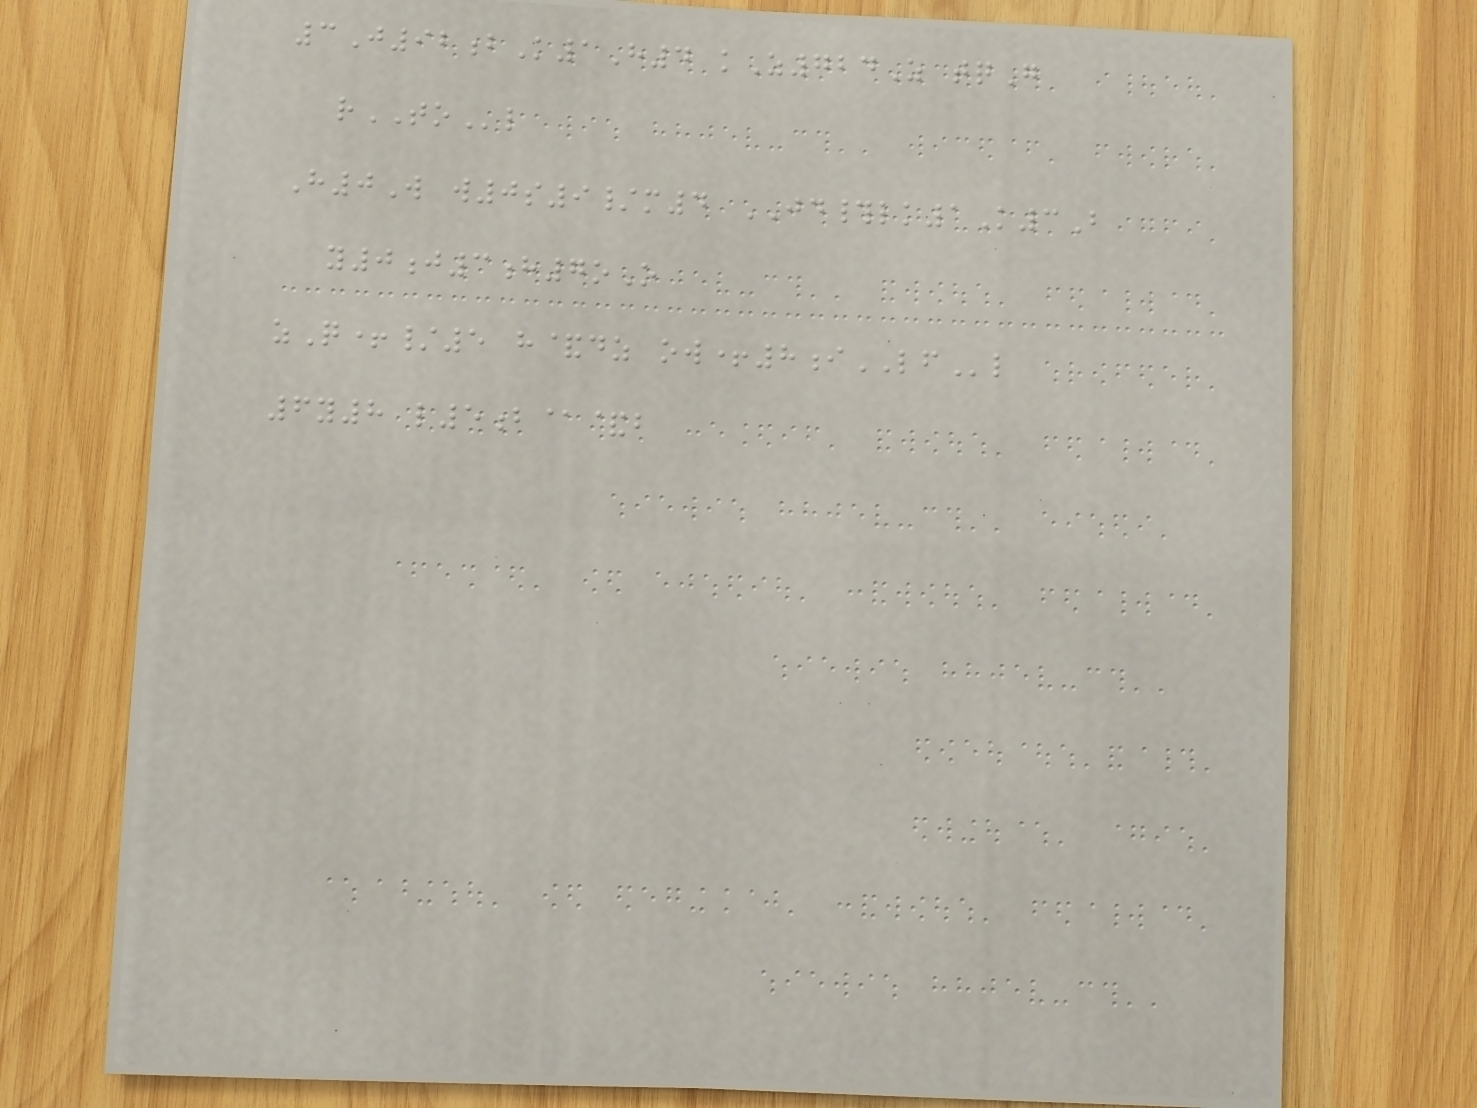3J92bK1H4 kZ724Z tqG
rTOl
H0W w0s9/m4 JD#lk1K3B
y0j3h7oO
zQ+/5 h&dz ow+8iLFl
6y8 l5b@&b
